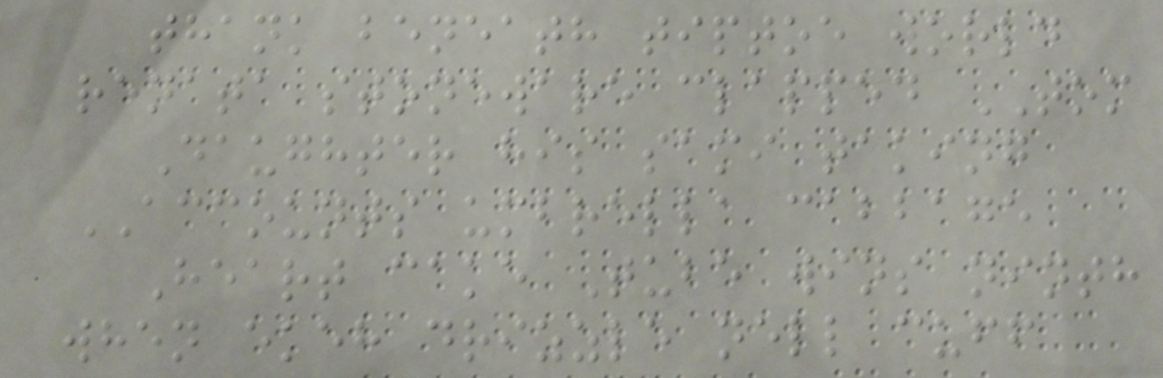thank beneath tiptoe world
renata stoneware clapped TOM
Daughter his sami taking
ACCOUNTS umbrella cabbage
Heart cake Tube wins ninth
when ekeh drizzle nell cuff
